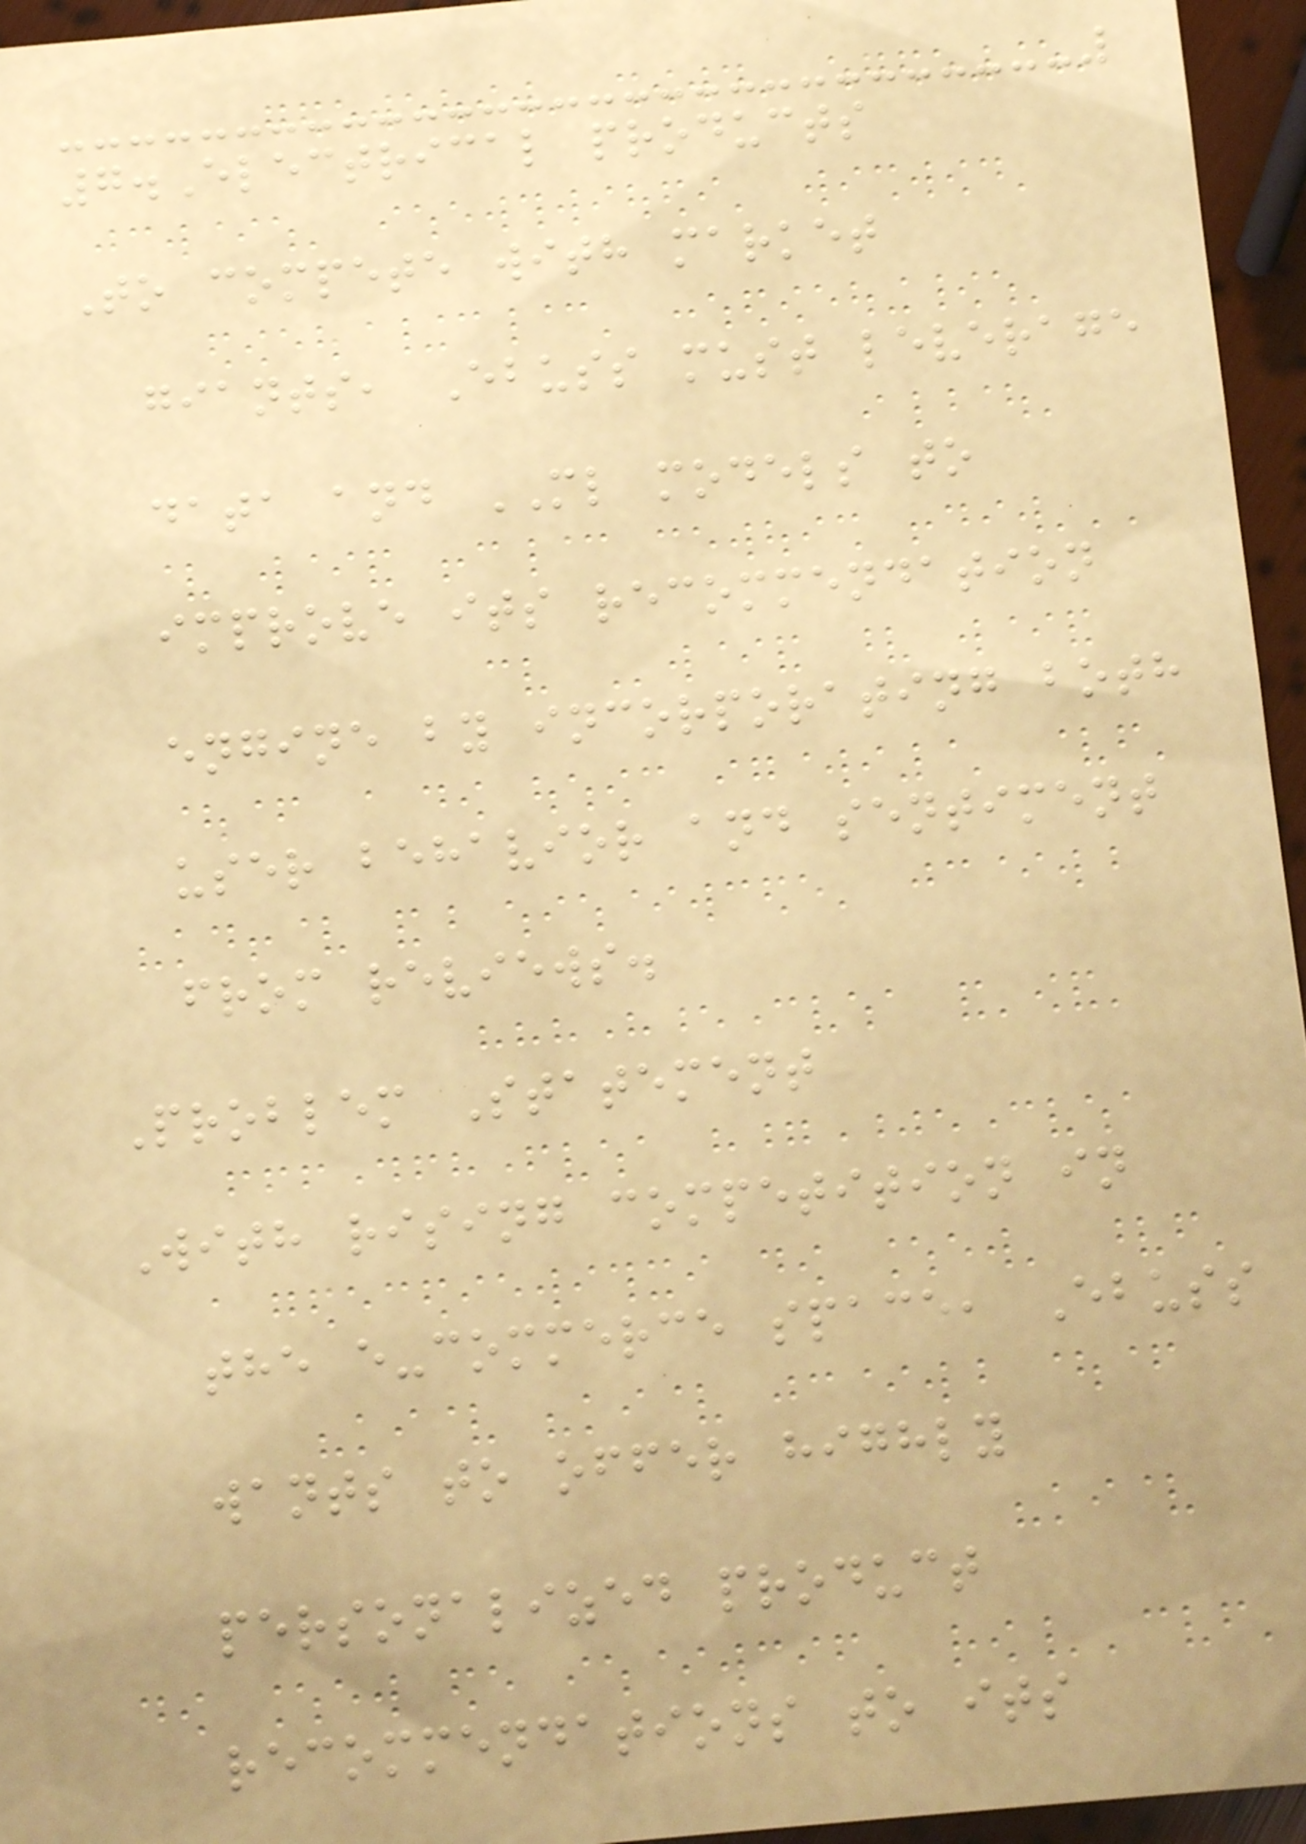7.Electrical products
To compete with market
giants, Ebuss must leverage
data and ML models to
improve its recommendation
engine by incorporating both
user behavior and sentiment
from reviews.
Problem Statement
With rising competition in
the e-commerce space, Ebuss
wants to offer highly
personalized product
recommendations to its
